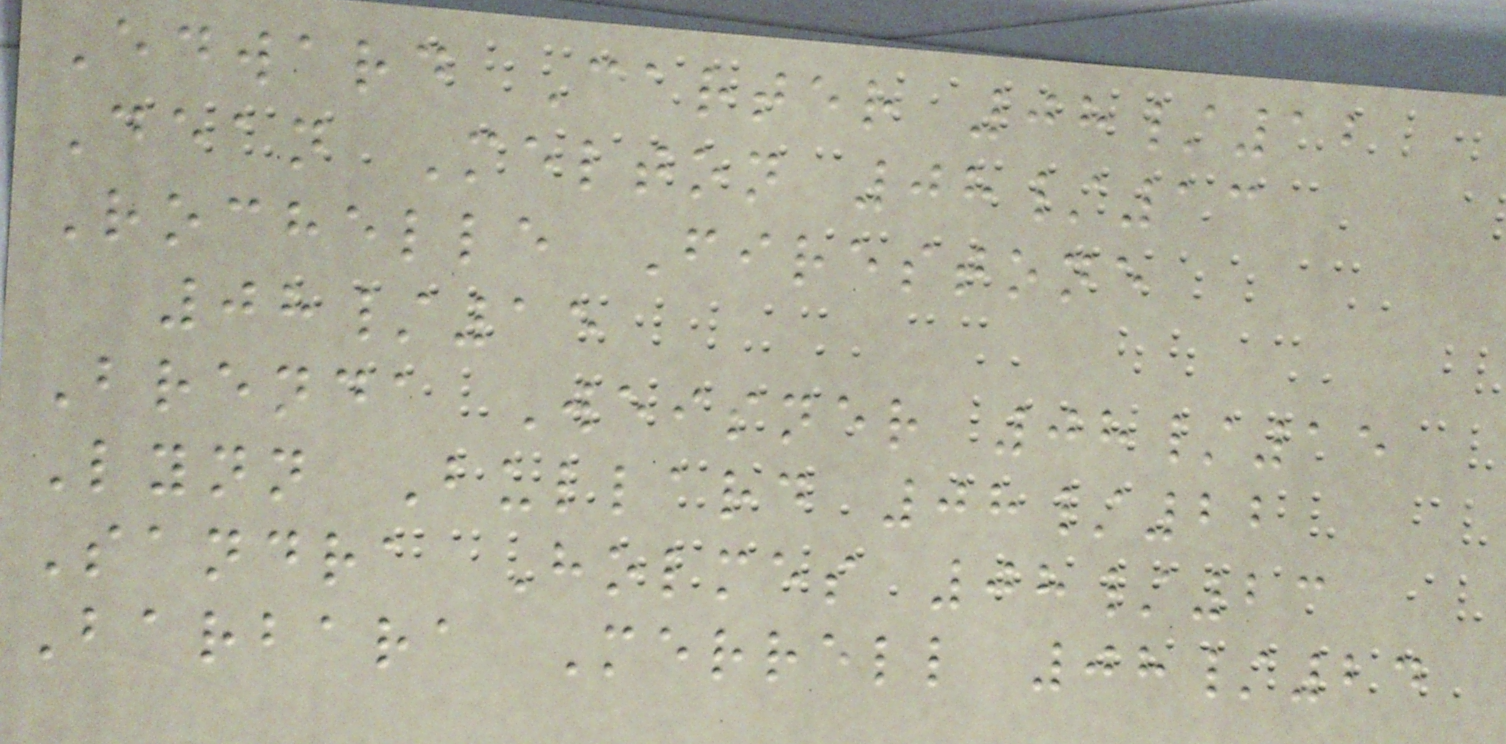Edward Carter 08/12
Dean Melton 08/13
Rochelle Firestone
08/15
Brenda Weisner 08/15
Lynn Bullard 08/22
Sandra Holmes 08/23
Barbara Merrell 08/24
